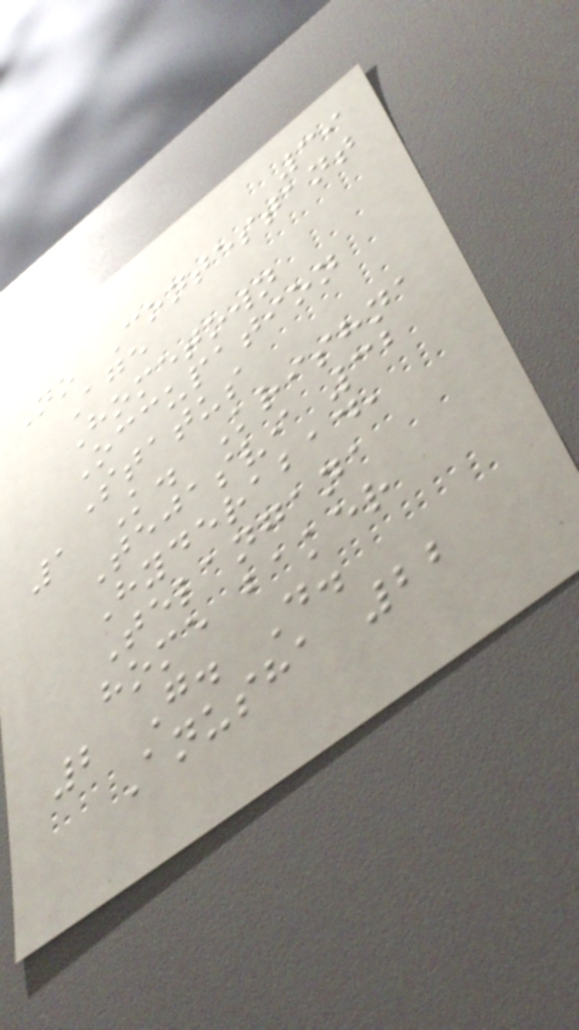39
No Contestant
Age
Hometown
Occupation
Status
1 K. Krishna
Tejasvi 32
Hyderabad,
Telangana
home baker
2 G. D.
Anusha 22
